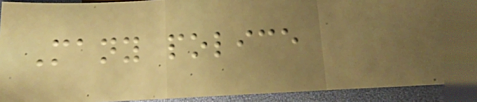Many police
